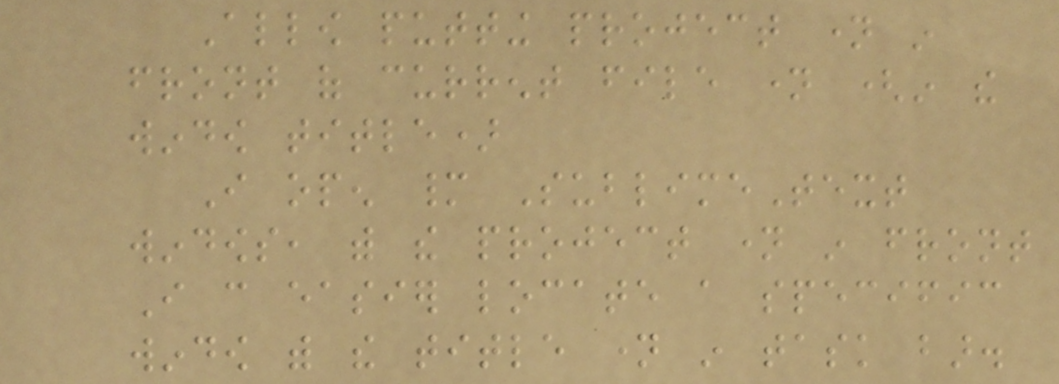Allow putting project name in
front of current file name (in the
window title)
I open many SublimeText
windows, with the project name in front
I can easier locate a specific
window with the title name in task bar.
